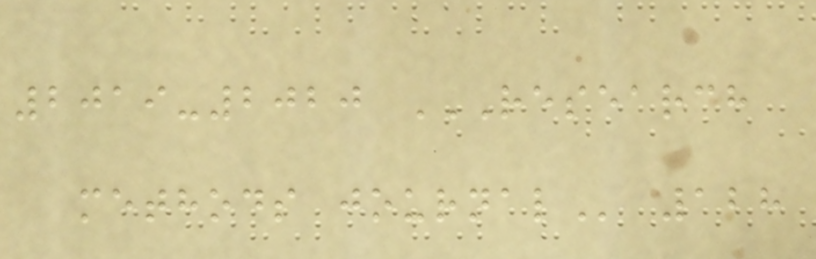2019-2020 RESEARCH
METHODS JOURNAL 128
